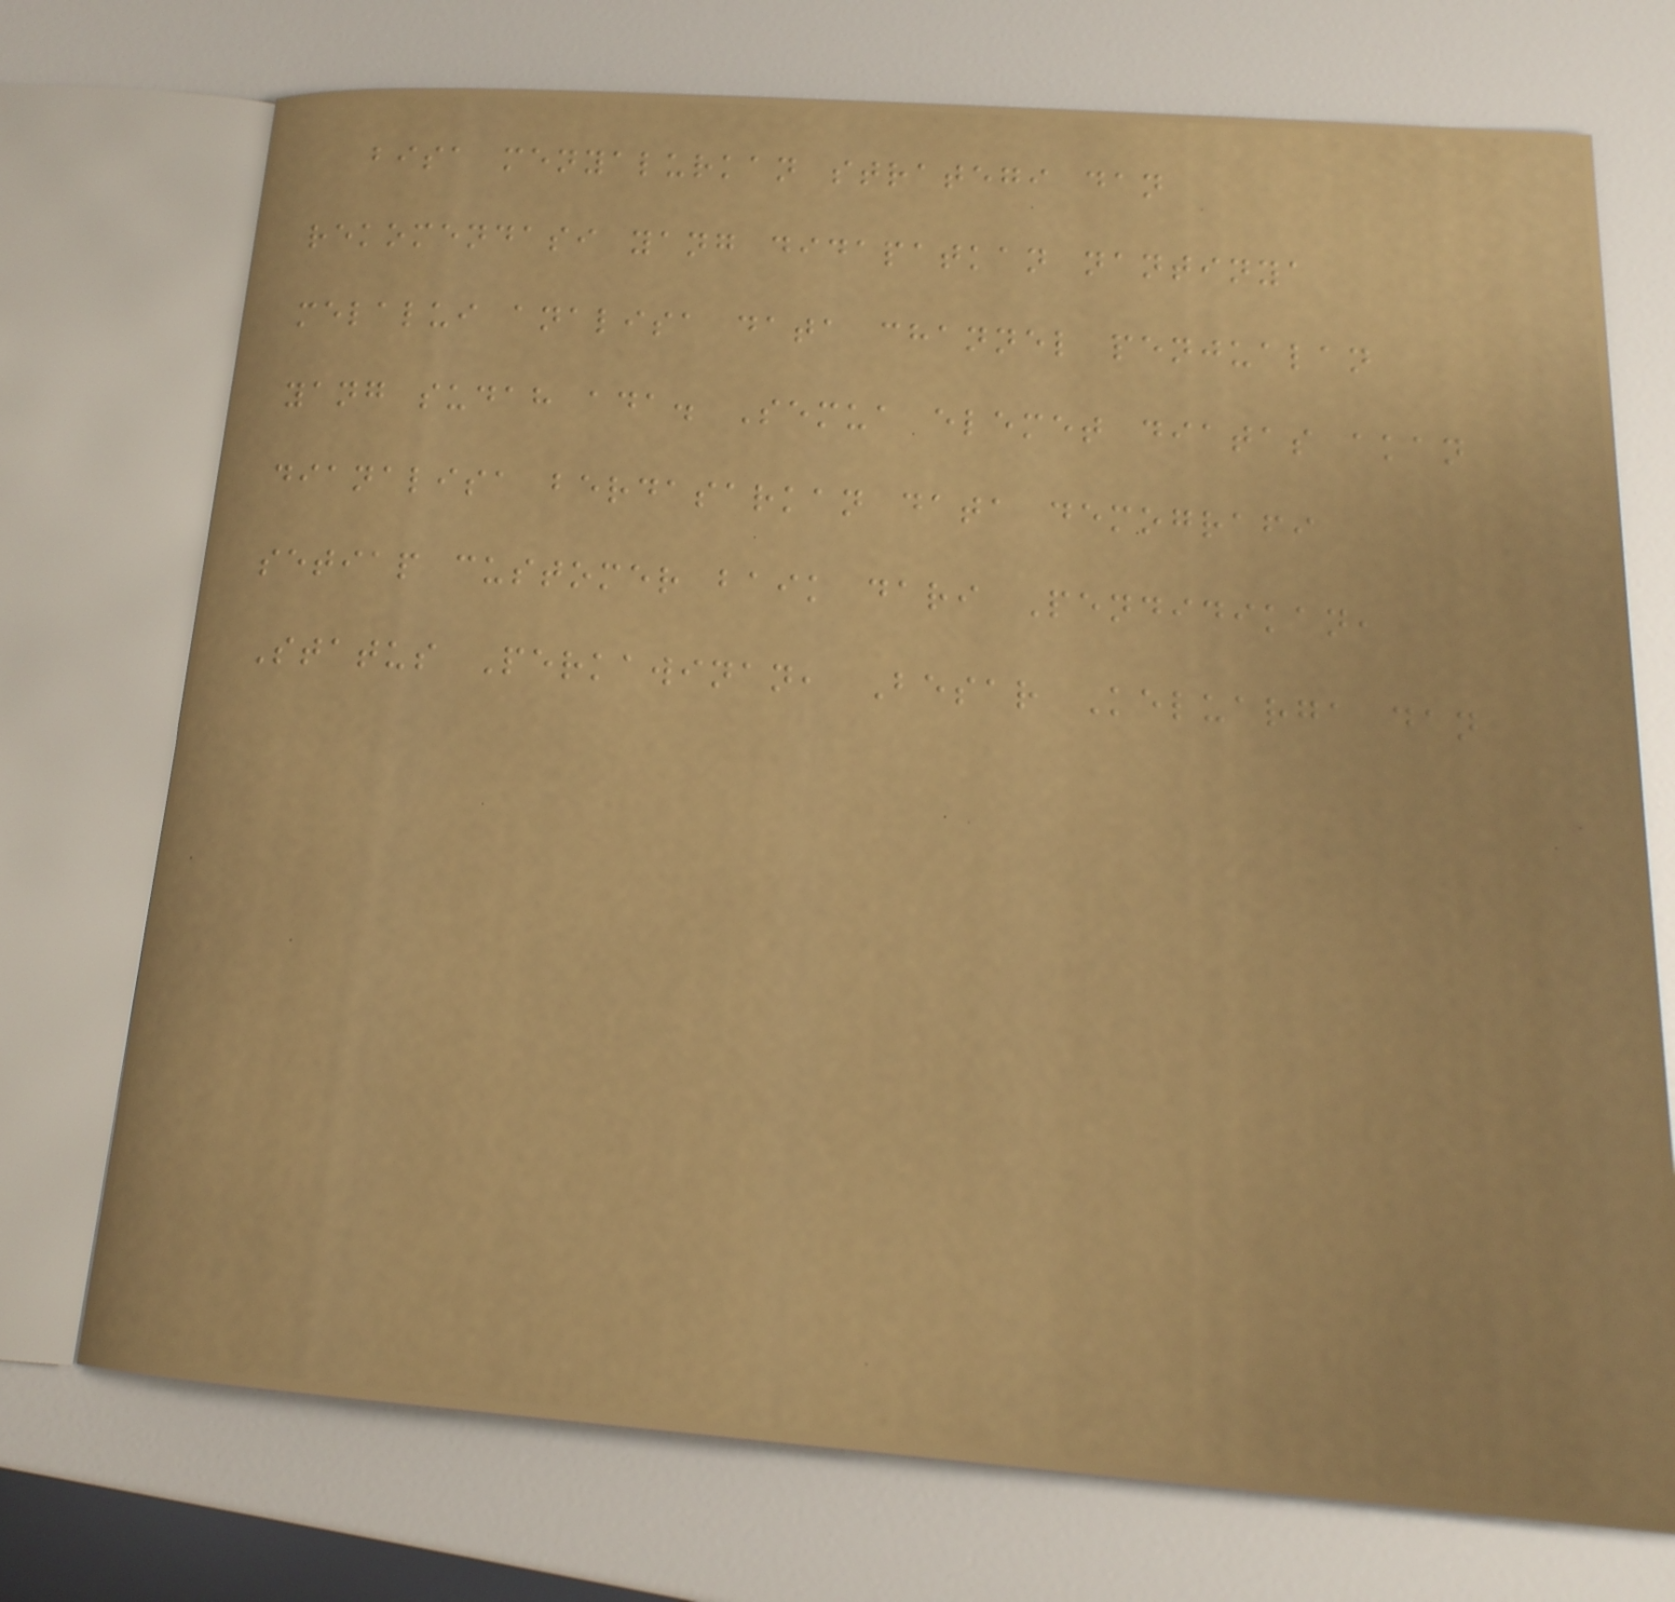bisa menyalurkan strategi dan
rekomendasi yang didapatkan nantinya
melalui analisa data channel penjualan
yang sudah ada. Semua elemet diatas akan
dianalisa berdasarkan data demografi
setiap customer baik dari Pendidikan,
Status Perkawinan, Besar Keluarga dan
